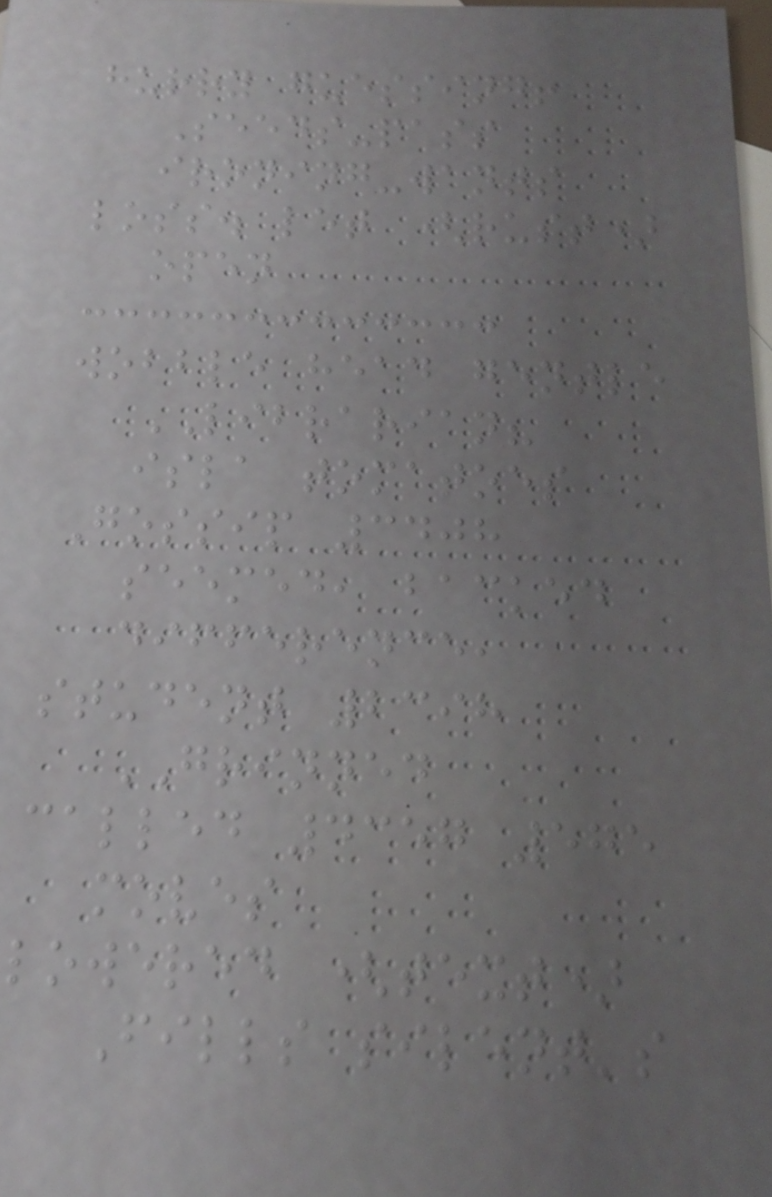hurry guessing!
Seeds-pass
ironing-wants
loss. let (rust)
open
wobble head gentle
LIBRARIAN?
isla tomatoes
Gossip 3408
seemed, backed
difference,
student 2398
GRINNED
called 4357 575
moves
lowered (text)
Fills silent's
